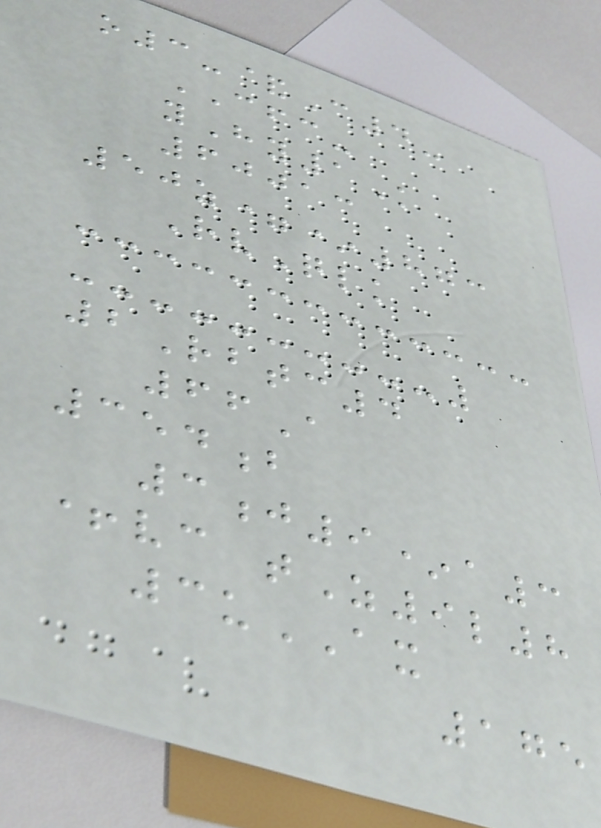o3-&C4-
CFC-
yHy1K
60013
50z=*873
RvQlk
2Rbtc4
66A
354b
3j9*a3
+vc tZ9l8
3uAX
175
